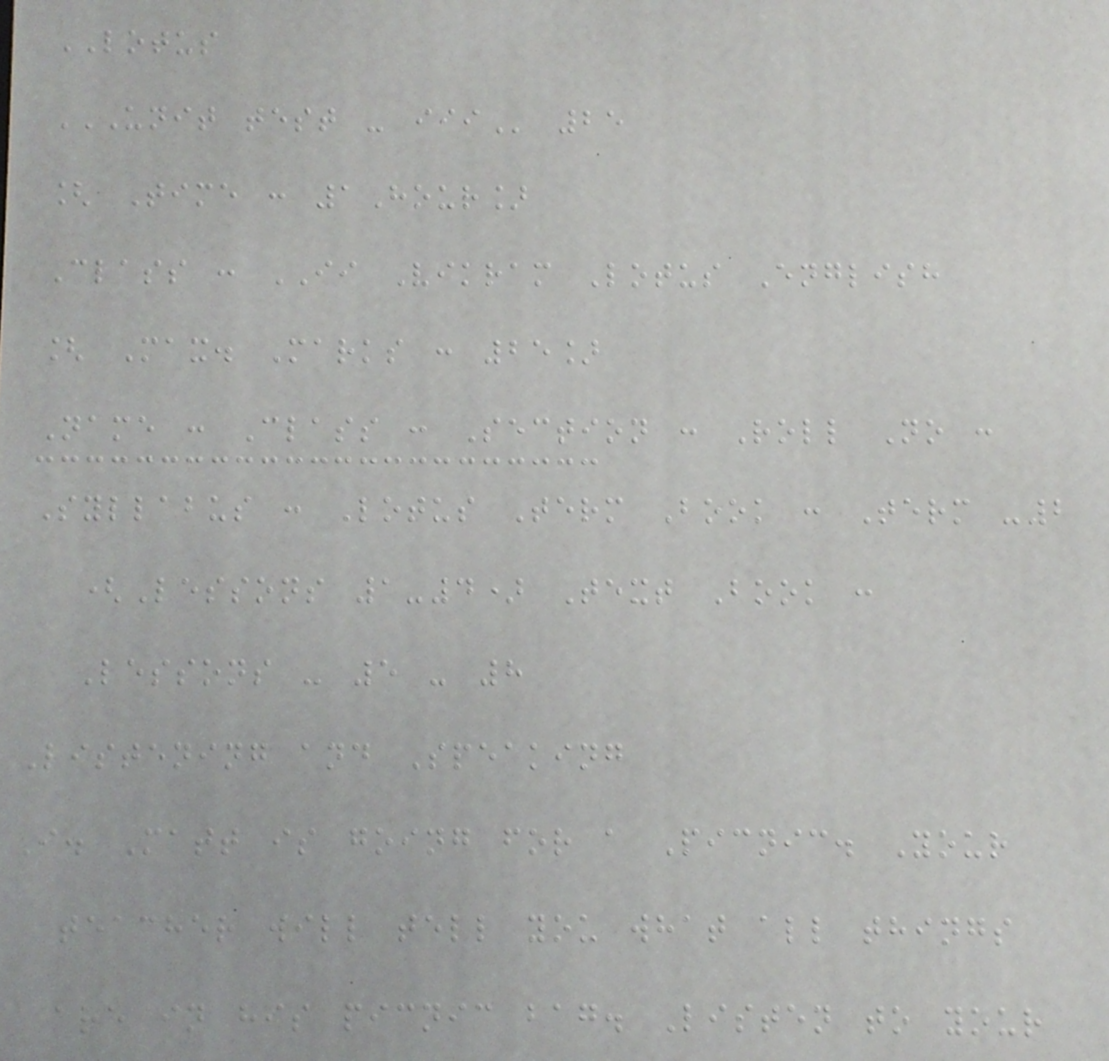LOTUS
UNIT TEST - III 25
[ Time : 1Hour]
Class : II Vikram Lotus English
[ Max. Marks : 25]
Name : Class : Section : Roll No :
Syllabus : Lotus Term Book : Term -2
(Lessons 1-4) Text Book :
Lessons - 5 - 8
Listening and Speaking
I. Matt is going for a Picnic. Your
teacher will tell you what all things
are in his picnic bag. Listen to your
